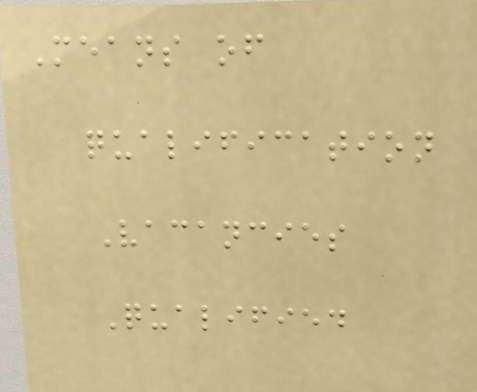Means of
qualification
Vacancies
Qualified
